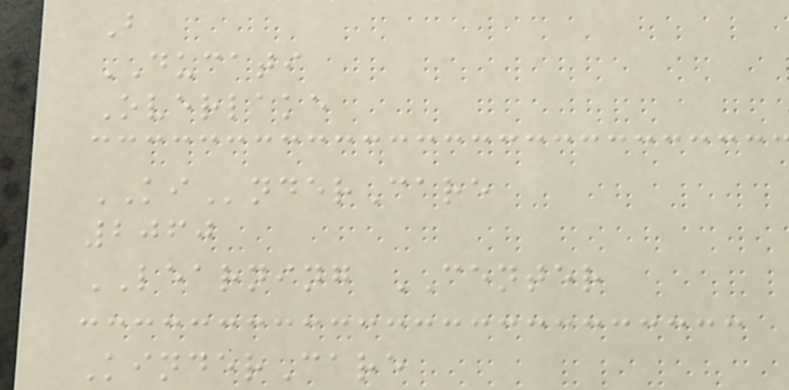B
DUCATI
Overlake
KInderCare
2060
LEARNING CENTER
KinderCare
